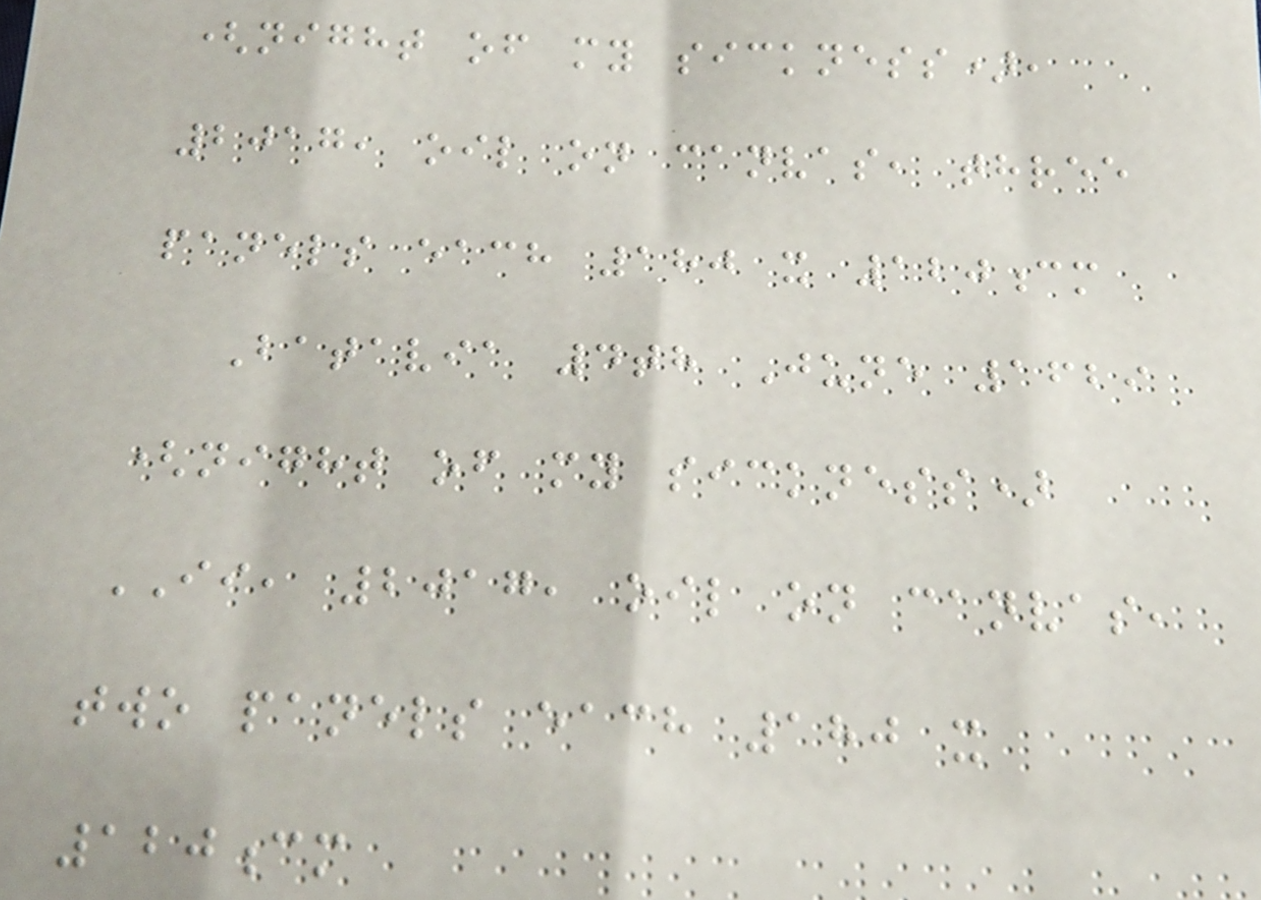(night of my sickness),
2017, oil on canvas, three
panels each 180 x 120cm
Batavia 4th June 1629
(night of my sickness)
II, 2017, oil on canvas,
two panels each 180 x
120cm
